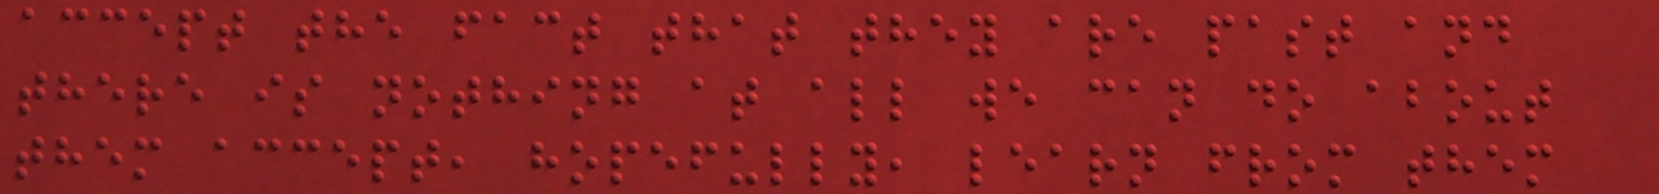accept the fact that they are past and
there is nothing at all we can do about
them accept, hopefully, learn from them
